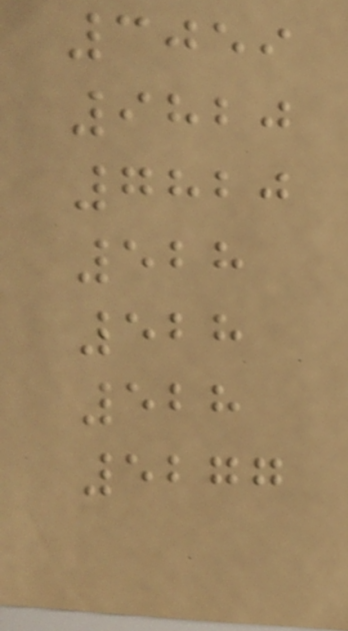3059
9820
7820
528
528
528
5277
